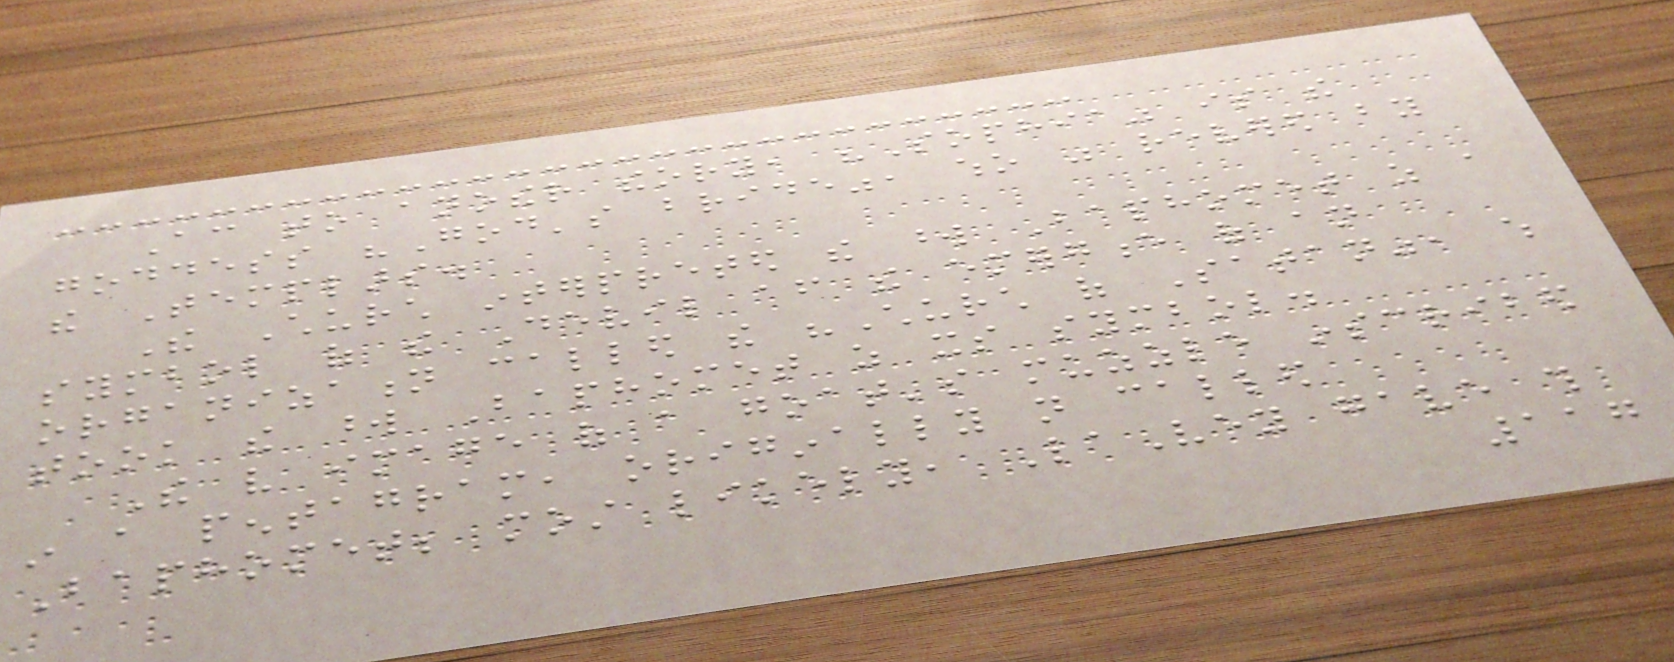According to another theory, "Sophia" is the
goddess "God's bride", who was revered by
the Templars.
The Church interpreted the word Baphomet as a
symbol of the Devil after the emergence of an
organization called the "Church of Satan", which
took the word Baphomet as its symbol.
The very image of a goat's muzzle inscribed
in a pentagram, originally not called
Baphomet; most likely, LaVey gave this
117
